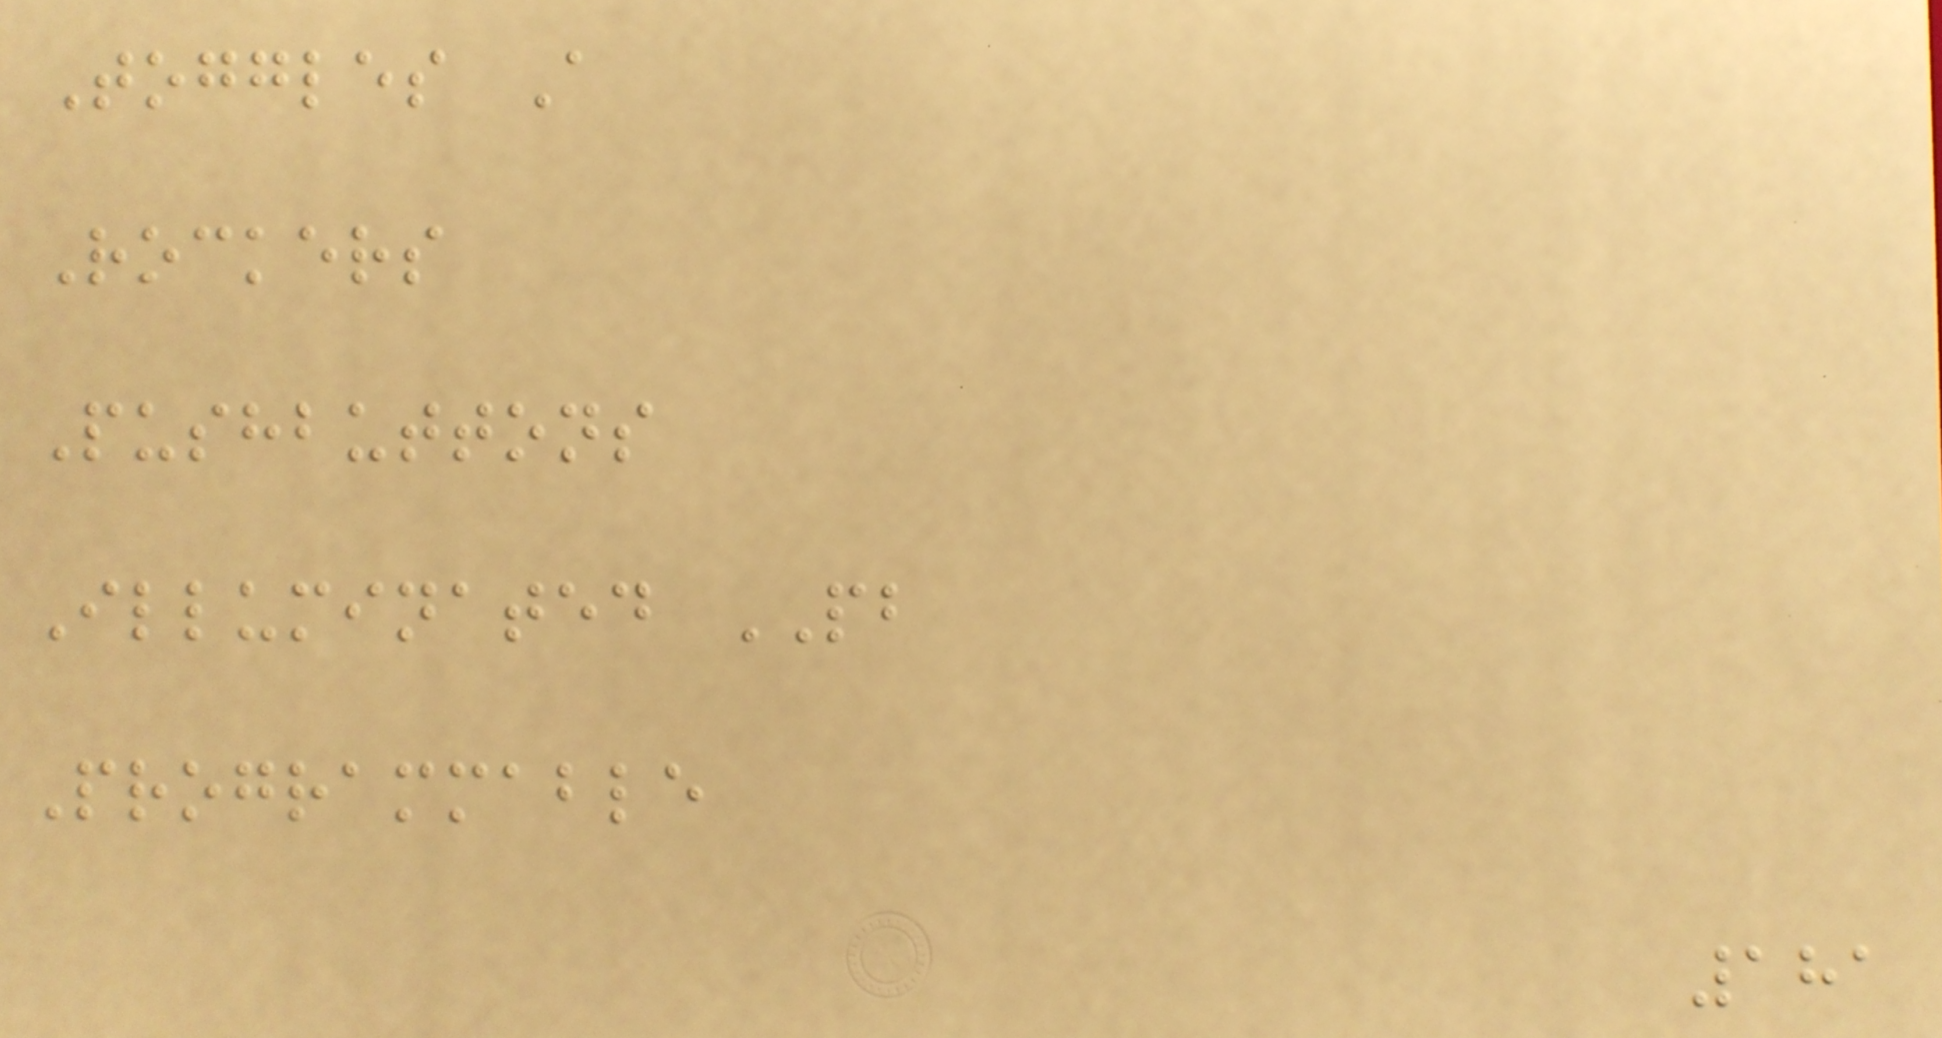Toggles A
Rockers
Pushbuttons
Illuminated PB
Programmable
181
